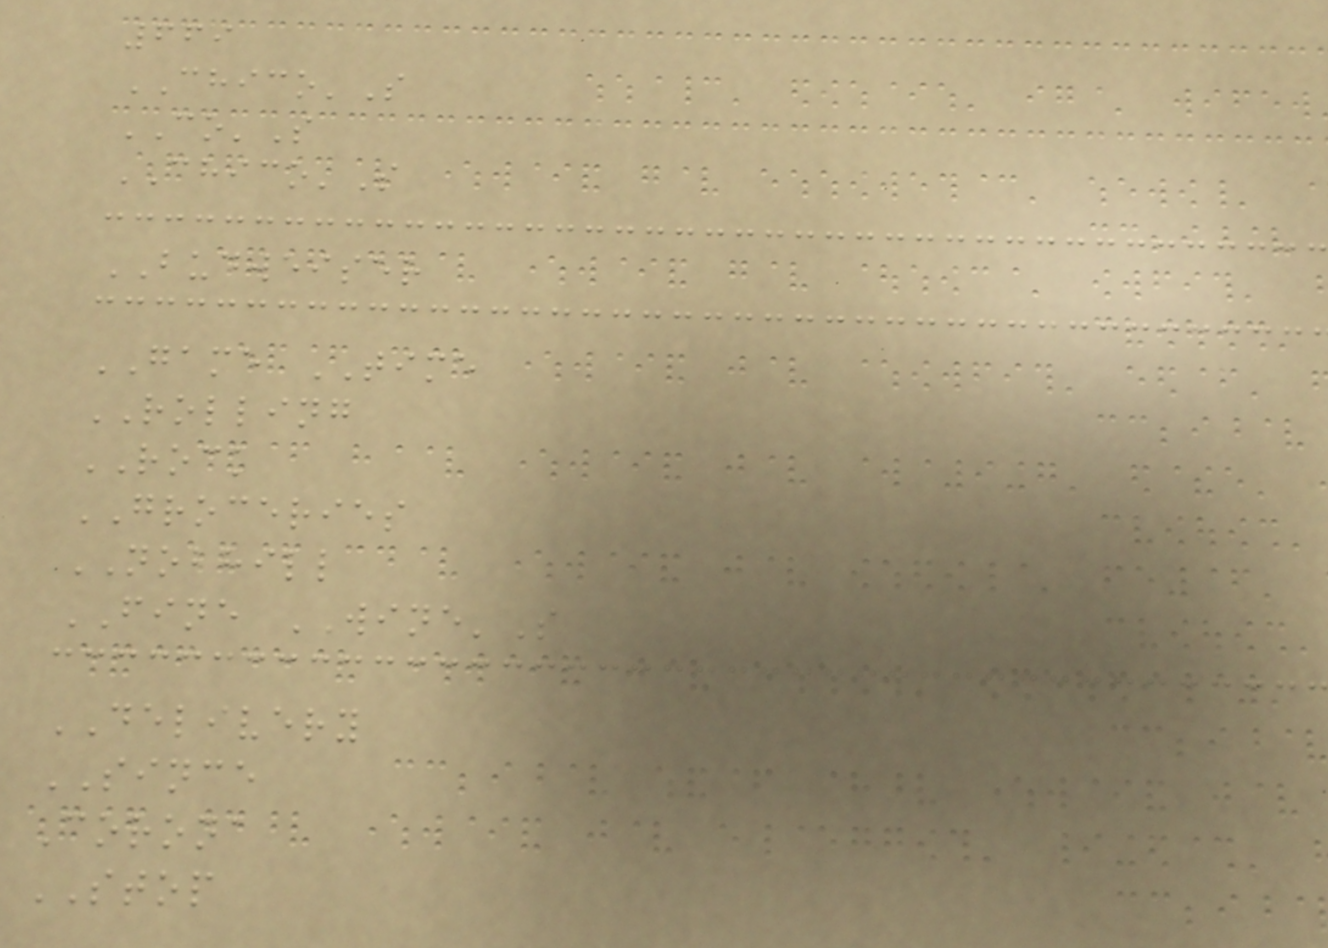669
CHICO'S
CO'S
CHICO'S
BUDWEISER
GAME TIME
ROLLING
ROCK
GROCERIES
NOBHILL
FINE WINE'S
DELIVERY
SINCE
Corona
STOP
